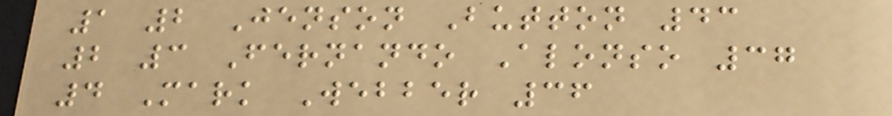1 2 Jenson Button 43
2 3 Fernando Alonso 37
4 Mark Webber 36
